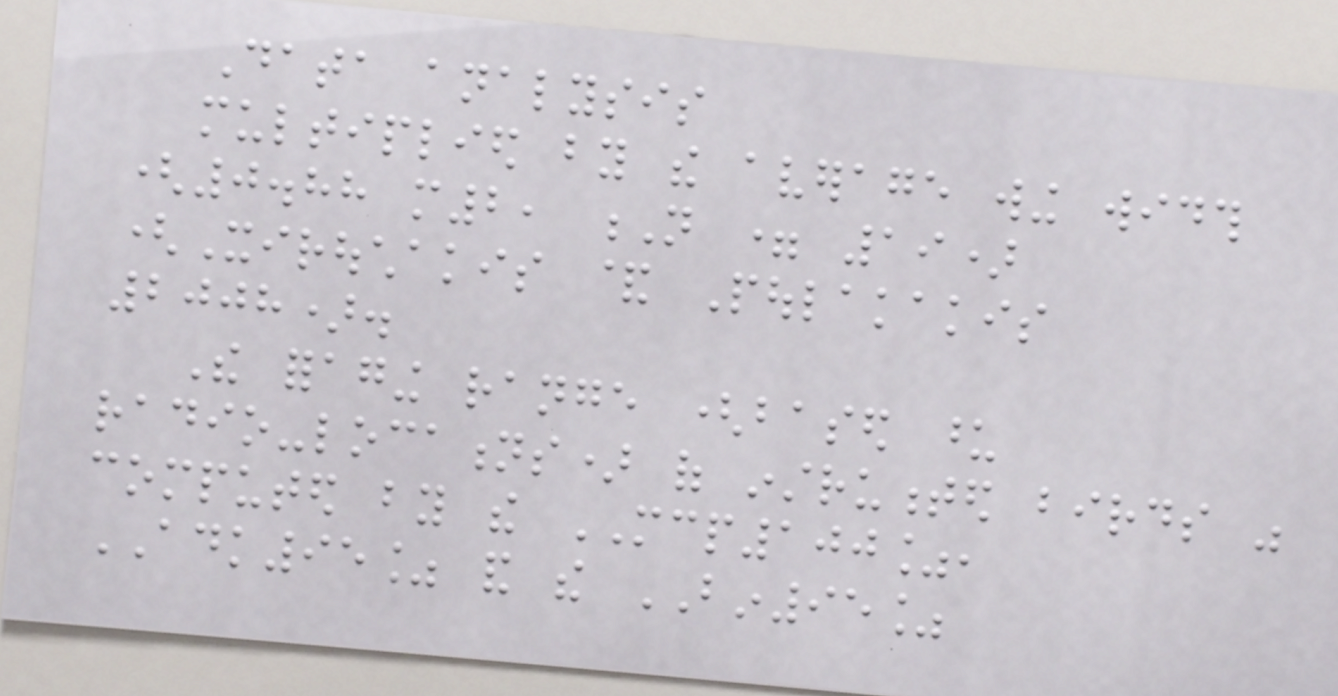Data analysis
multiplied by the average wing width
(0.88 m2, N = 19)
(Xirouchakis & Poulakakis
2008).
The foraging range (based upon
radio-locations) of instrumented birds was
computed by the MCP100%,
ADK95% and the BIN95%
